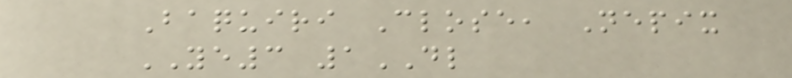Baquiri Close, Nepix
YE3 1DL
